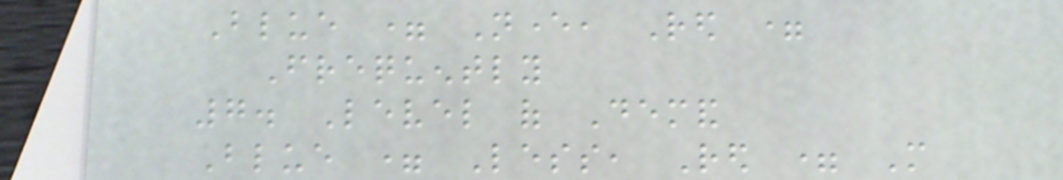Blue = Never, Red =
Frequently
7. Level of Demand
Blue = Less, Red = More
